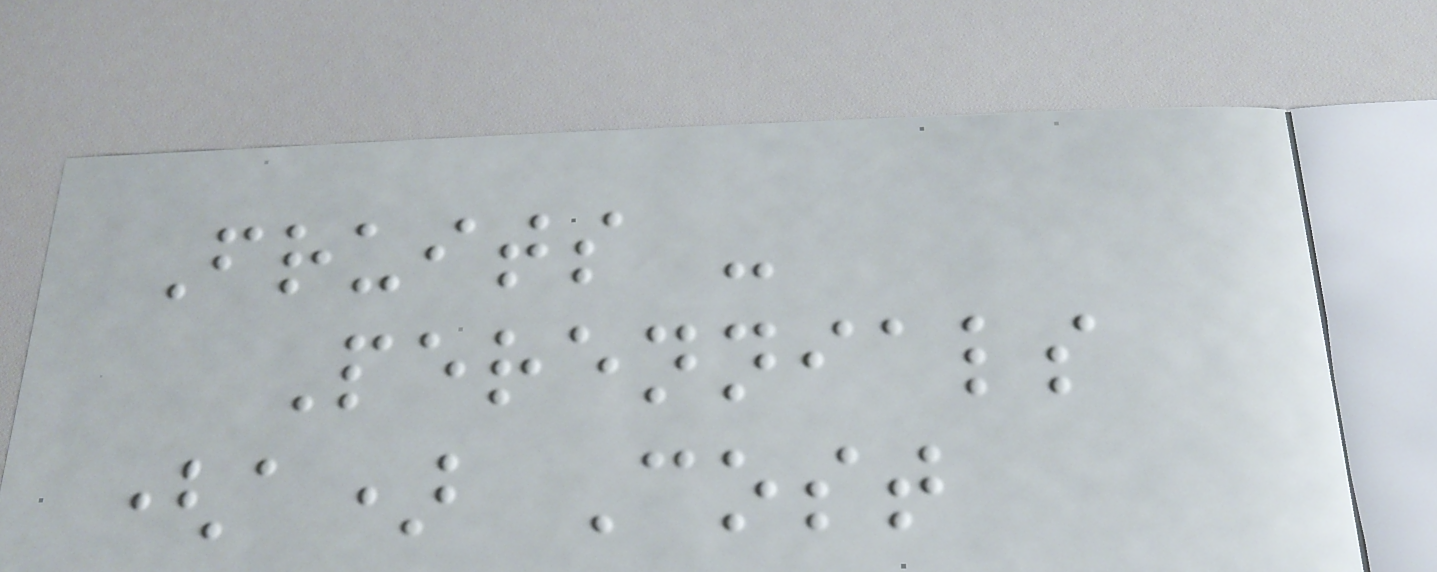Fruits -
Perennials
(a) Cost
